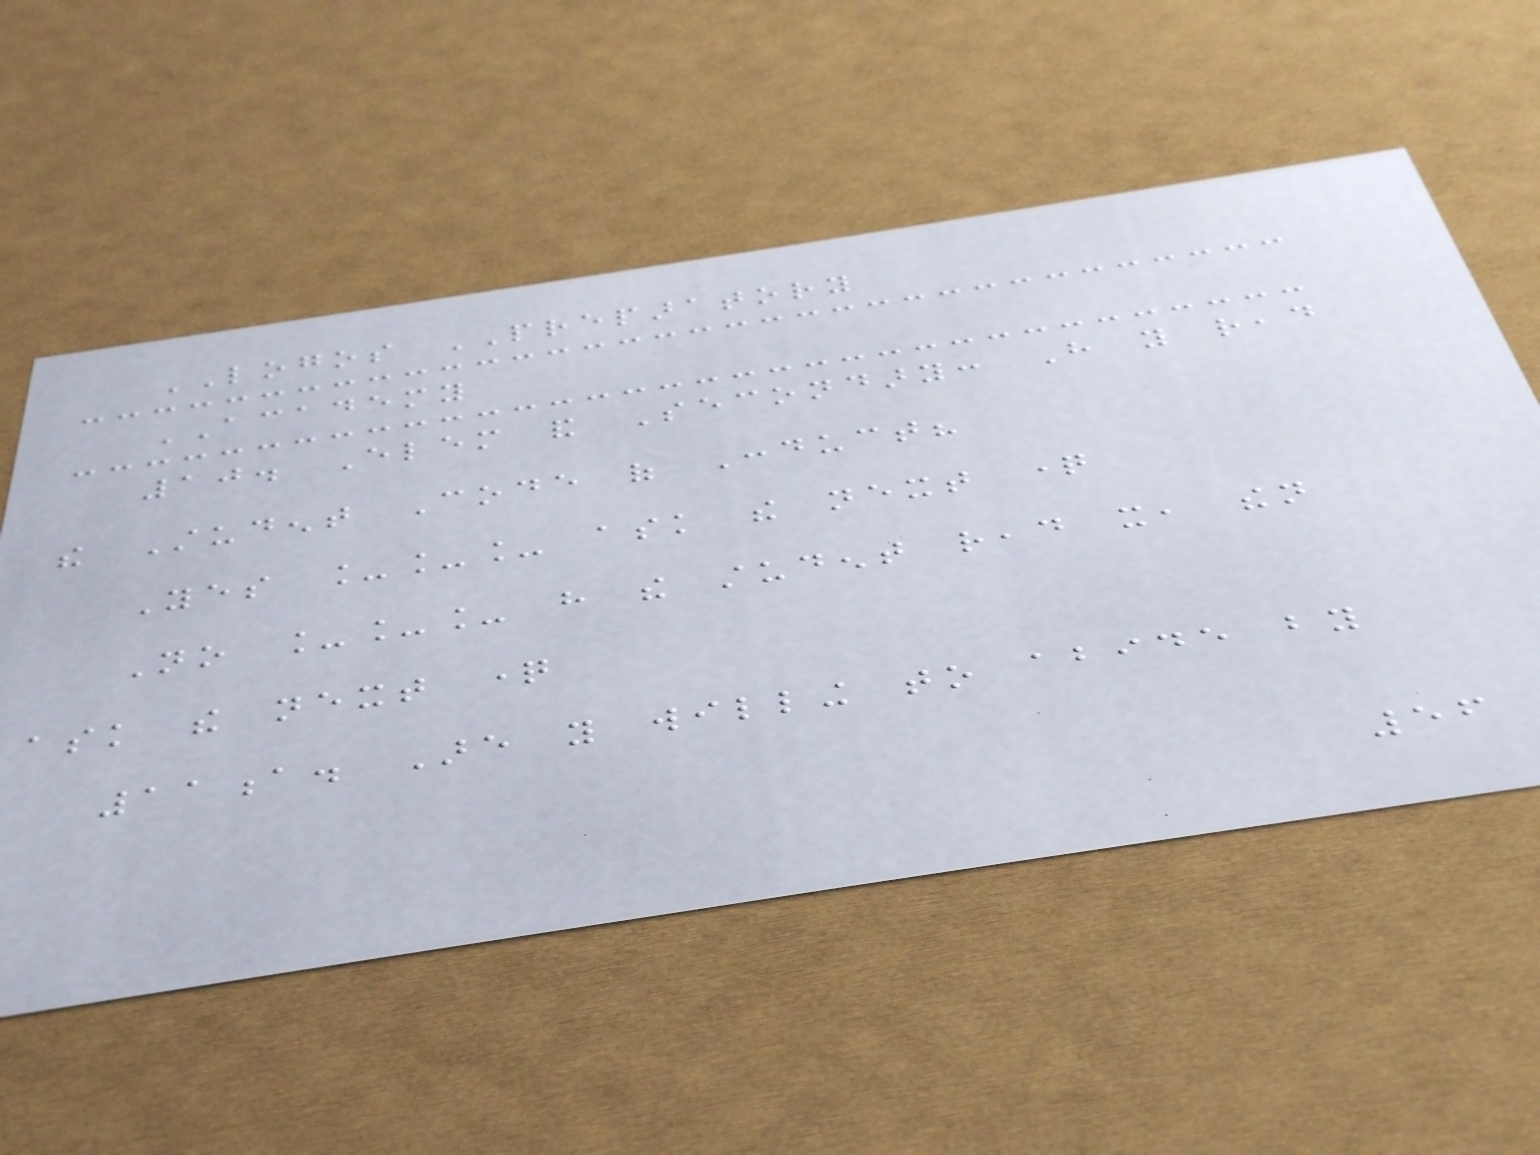LOGOS PREPARATORY
ACADEMY
10. Elem and Secondary: Have you read
the Student Code of Conduct?
Yes ___ ask the next question
No ___ have the student read it, then
ask the next question
11a. Are you willing to abide by
56
